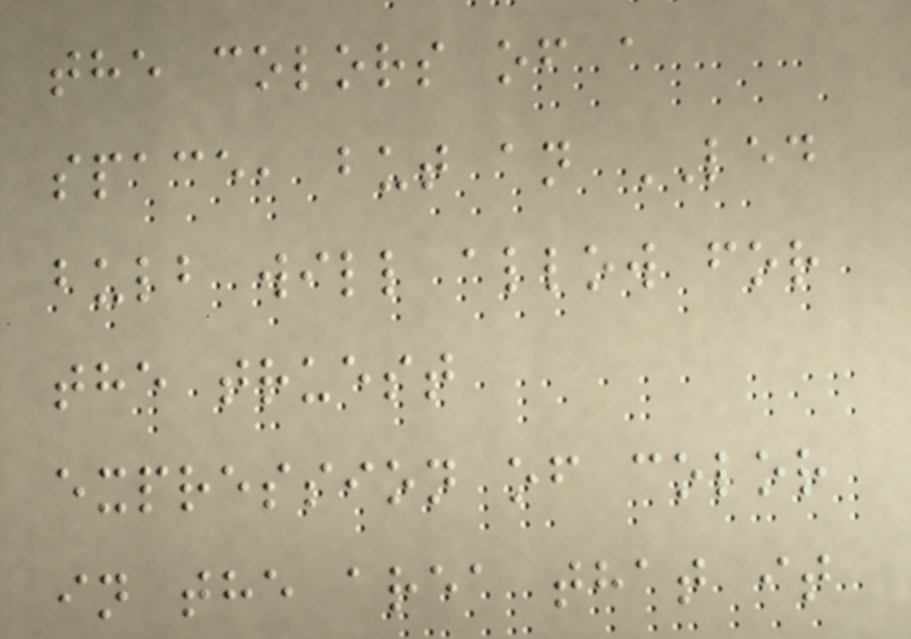the colors of a
space, but an LED
bulb will allow for
the truest
expression of color
in the area that it
